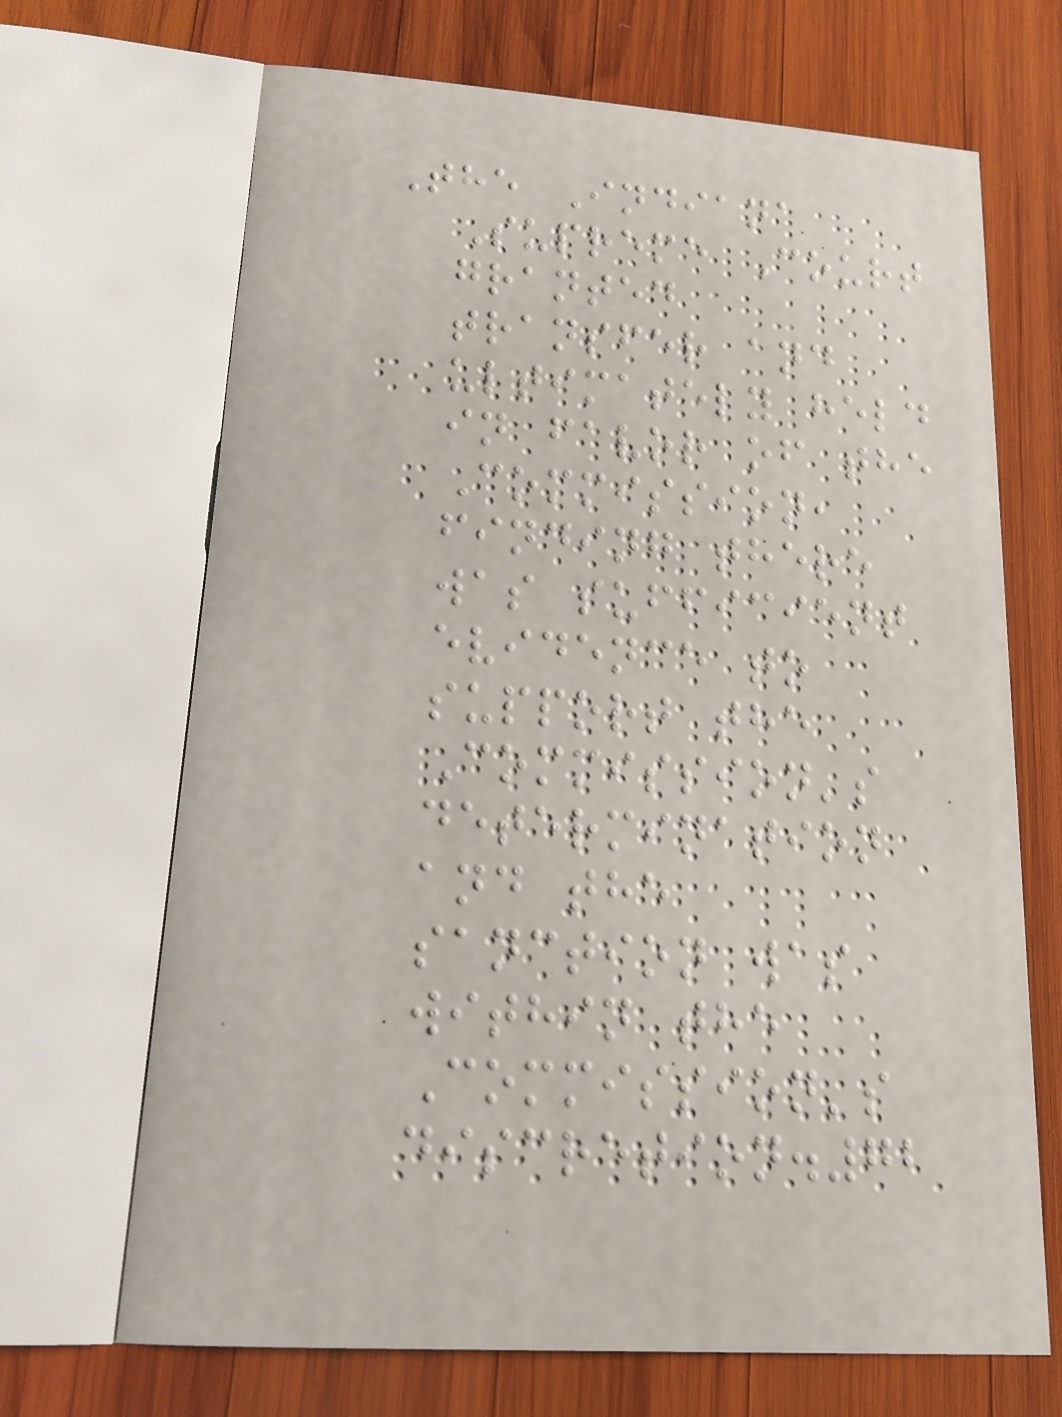The Indiana
Supreme Court
granted
transfer and
ultimately held
in favor of the
Commission,
finding there
was sufficient
evidence to
support the
Commission's
determination
and the
sanction was
within the
Commission's
discretion.72
